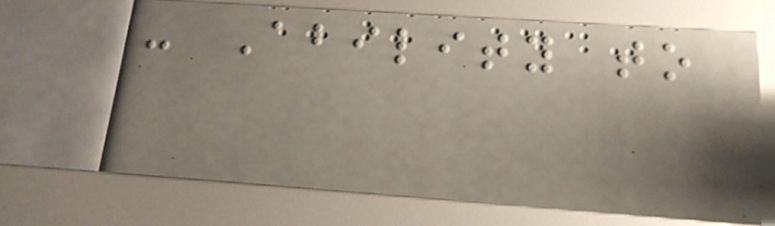- Ability to
